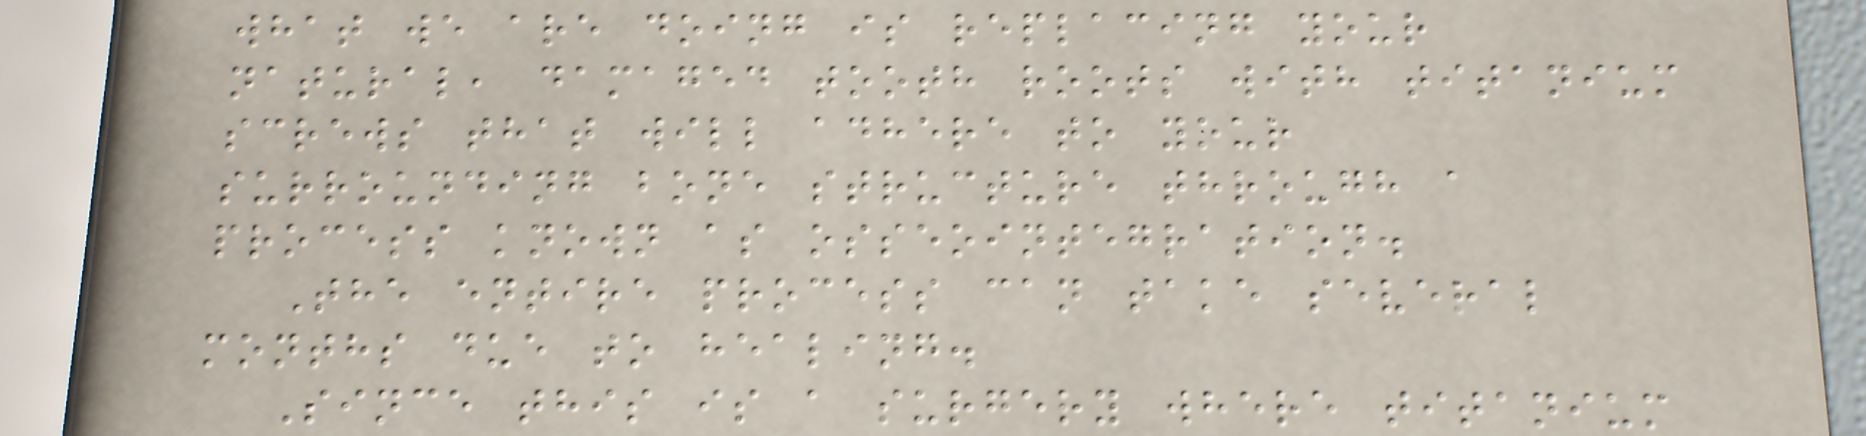what we are doing is replacing your
natural, damaged tooth roots with titanium
screws that will adhere to your
surrounding bone structure through a
process known as osseointegration.
The entire process can take several
months due to healing.
Since this is a surgery where titanium
